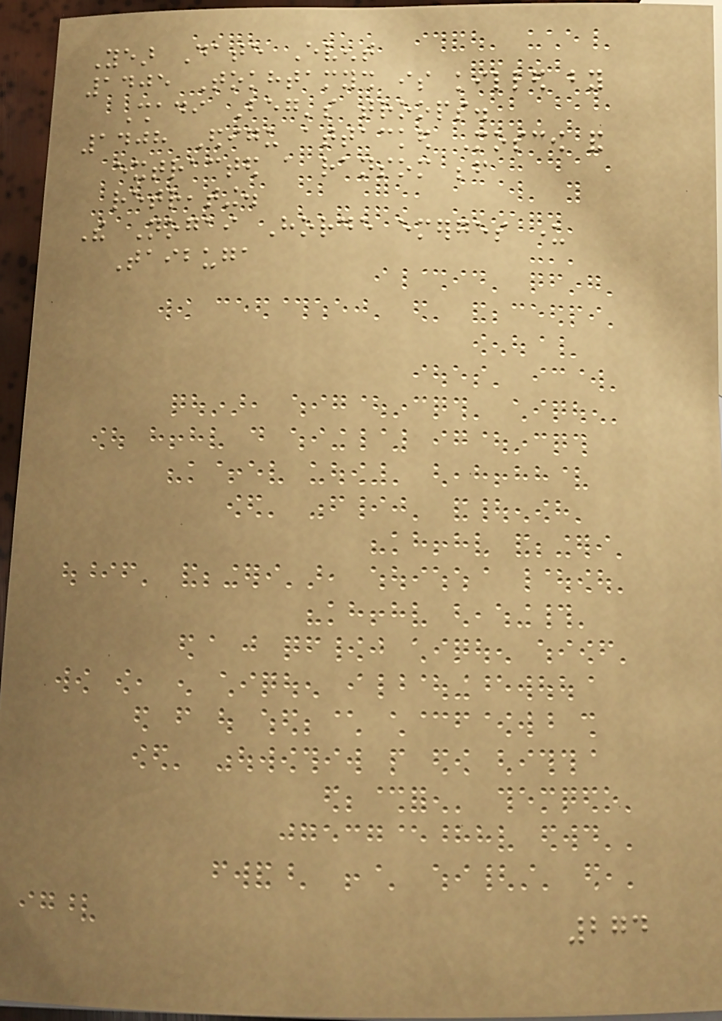Year Date Event
1405 Tokhtamysh is killed by
Shadi Beg's troops.
1408 Edigu attacked Moscow and
extracted a ransom before
retreating.
The Nogai Horde emerges under
Taibuga
274
